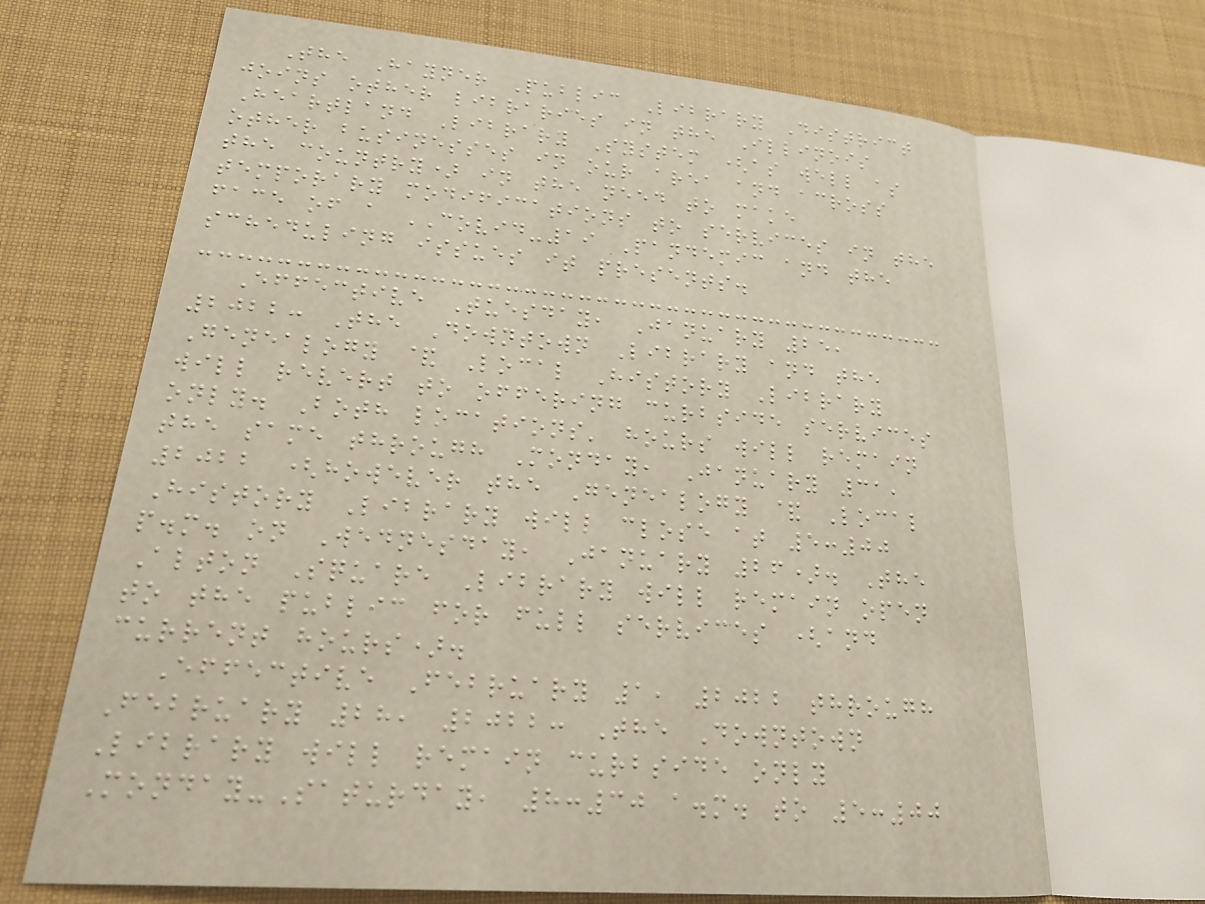The Hayner Public Library District
joins other libraries in the Illinois
Heartland Library System (as well as
other businesses in our area and across
the country) in the need to make
temporary modifications to services in the
face of a COVID-19 Pandemic and the
scheduling issues it presents.
Effective Tuesday, January 25,
2022: The Downtown Library and the
Genealogy & Local History Library
will revert to offering curbside services
only. Both locations' hours will remain
the same through Monday, January 31,
2022 (however the Genealogy & Local
History Library will close at 5:00
p.m. on Wednesday, January 26). The
Alton Square Library will remain open
to the public for full services (and
current hours).
Effective February 1, 2022 through
February 28, 2022: The Downtown
Library will remain curbside only
Monday-Saturday, 8:30 a.m. to 5:00
